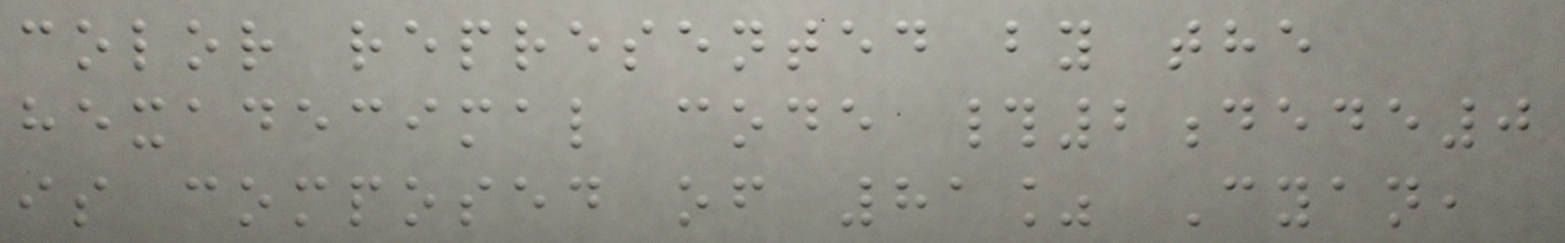color represented by the
hexadecimal code #2dede0
is composed of 81% Cyan,
